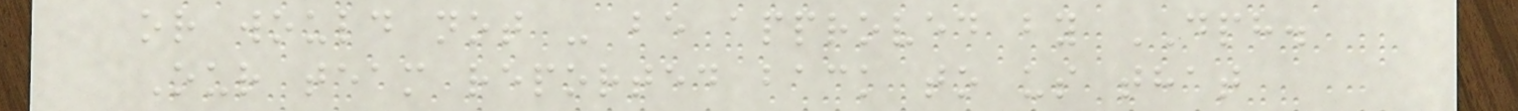or would not - be approved by DPH.
Our team reported back to us that
